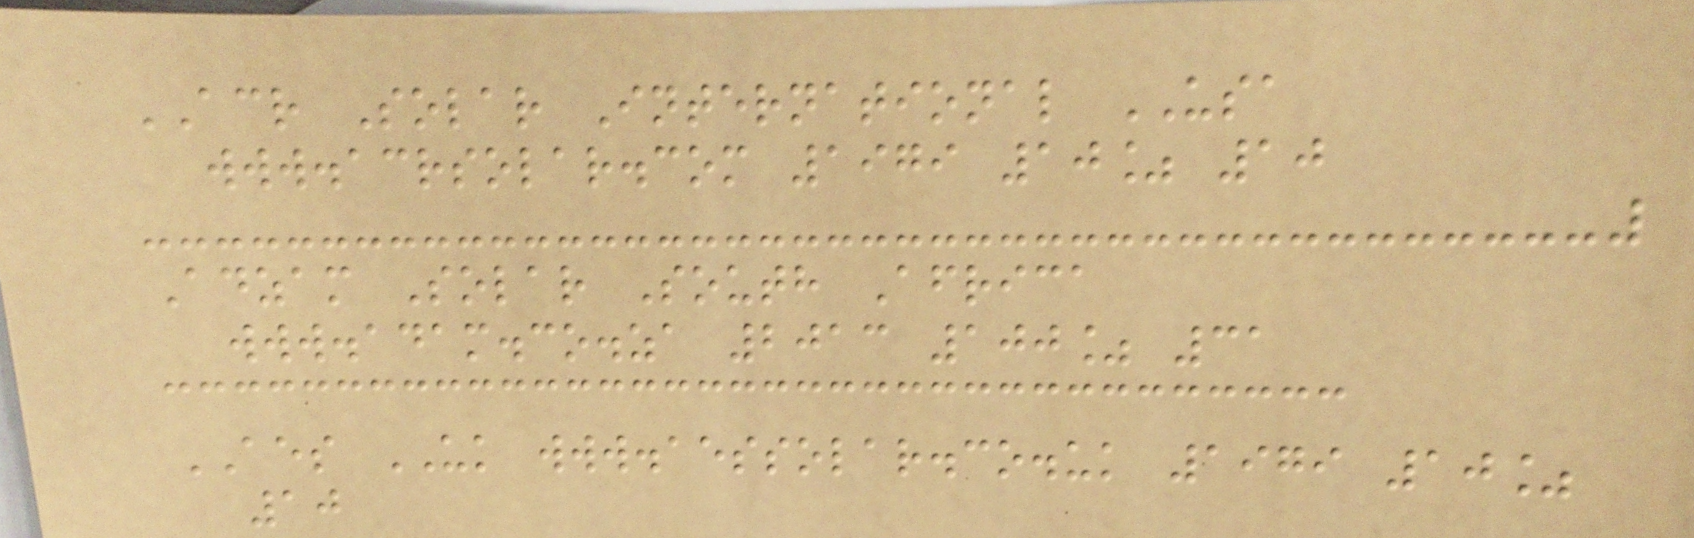ACR Solar International USA
www.acrsolar.com 1979 10% 10
Adzam Solar South Africa
www.adam.co.za 2013 100% 31
AES UK www.aessolar.co.uk 1979 10%
10
